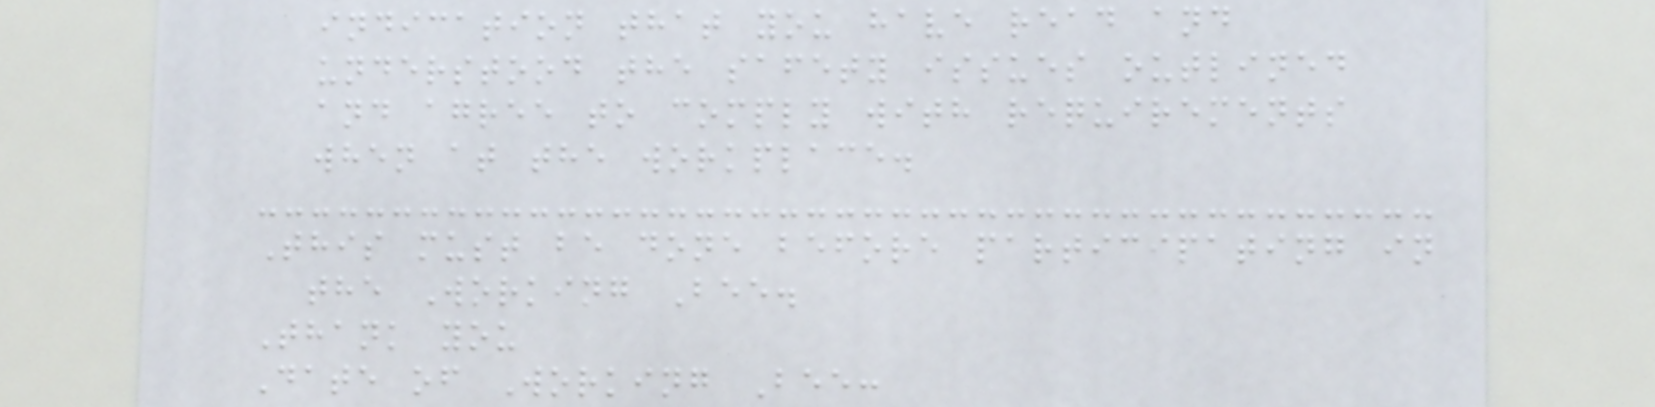indication that you have read and
understood the safety issues outlined
and agree to comply with requirements
when at the workplace.
This must be done before participating in
the Working Bee.
Thank you
Date of Working Bee:
